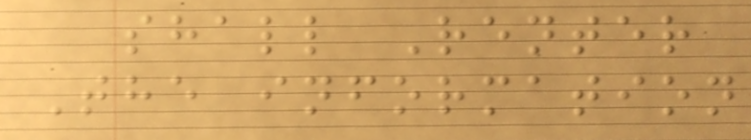shall Renter
The information
